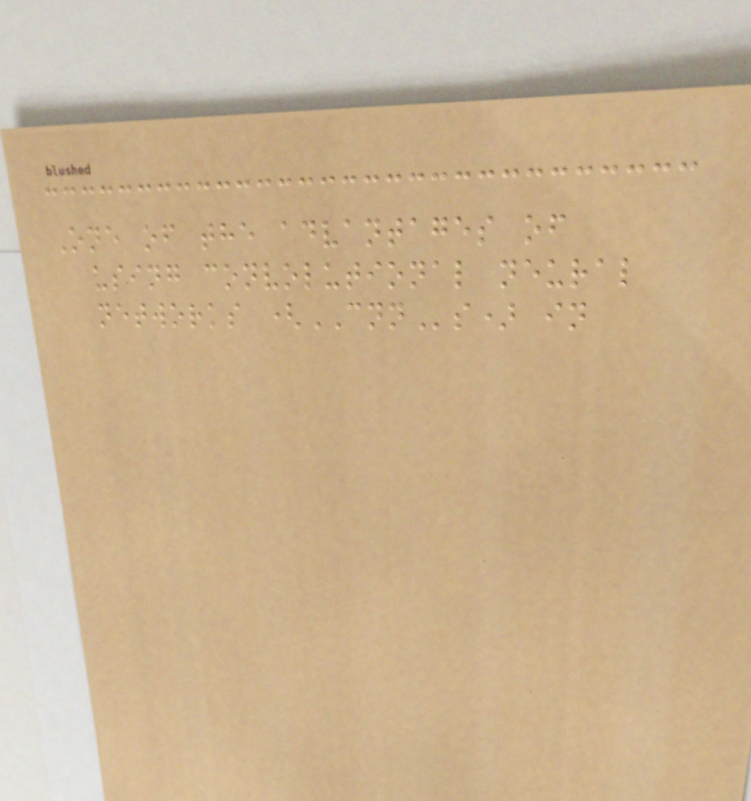One of the advantages of
using convolutional neural
networks (CNNs) in
